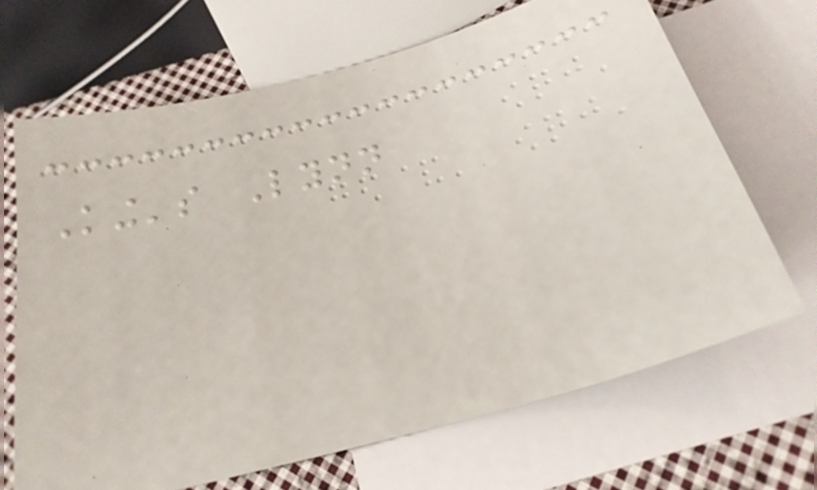King's Lynn
